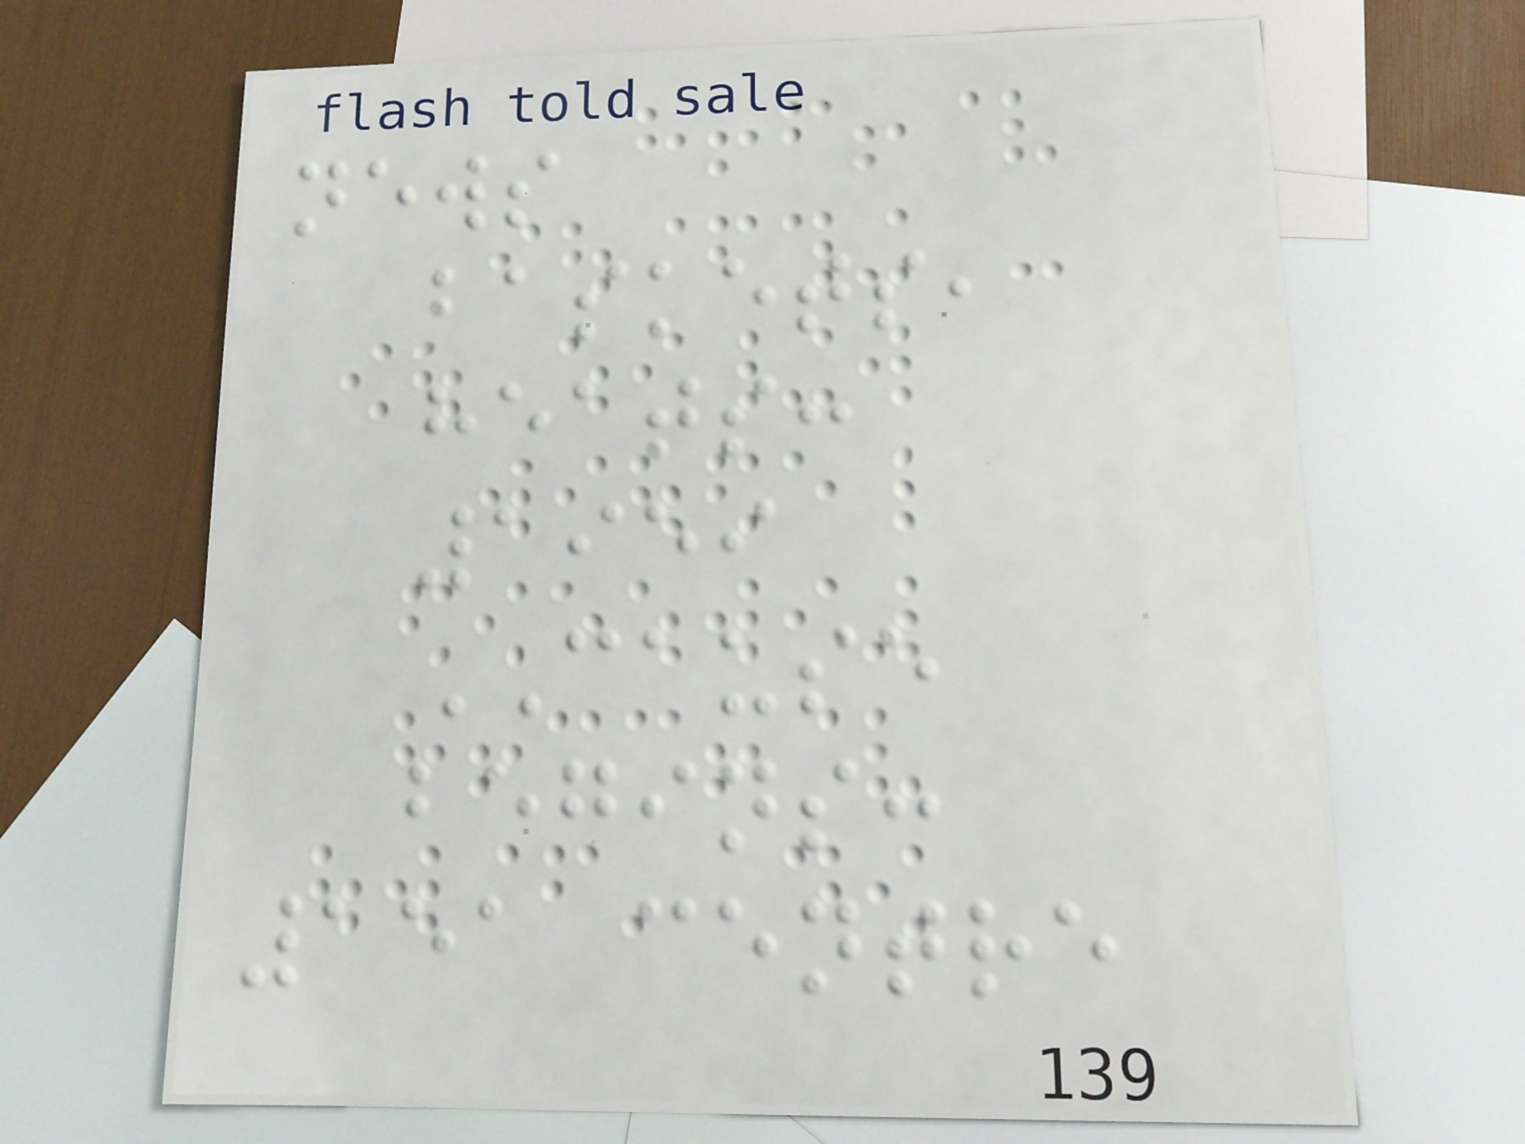news
baskets,
heats:
1959
CAUSE
begins:
151 centre
